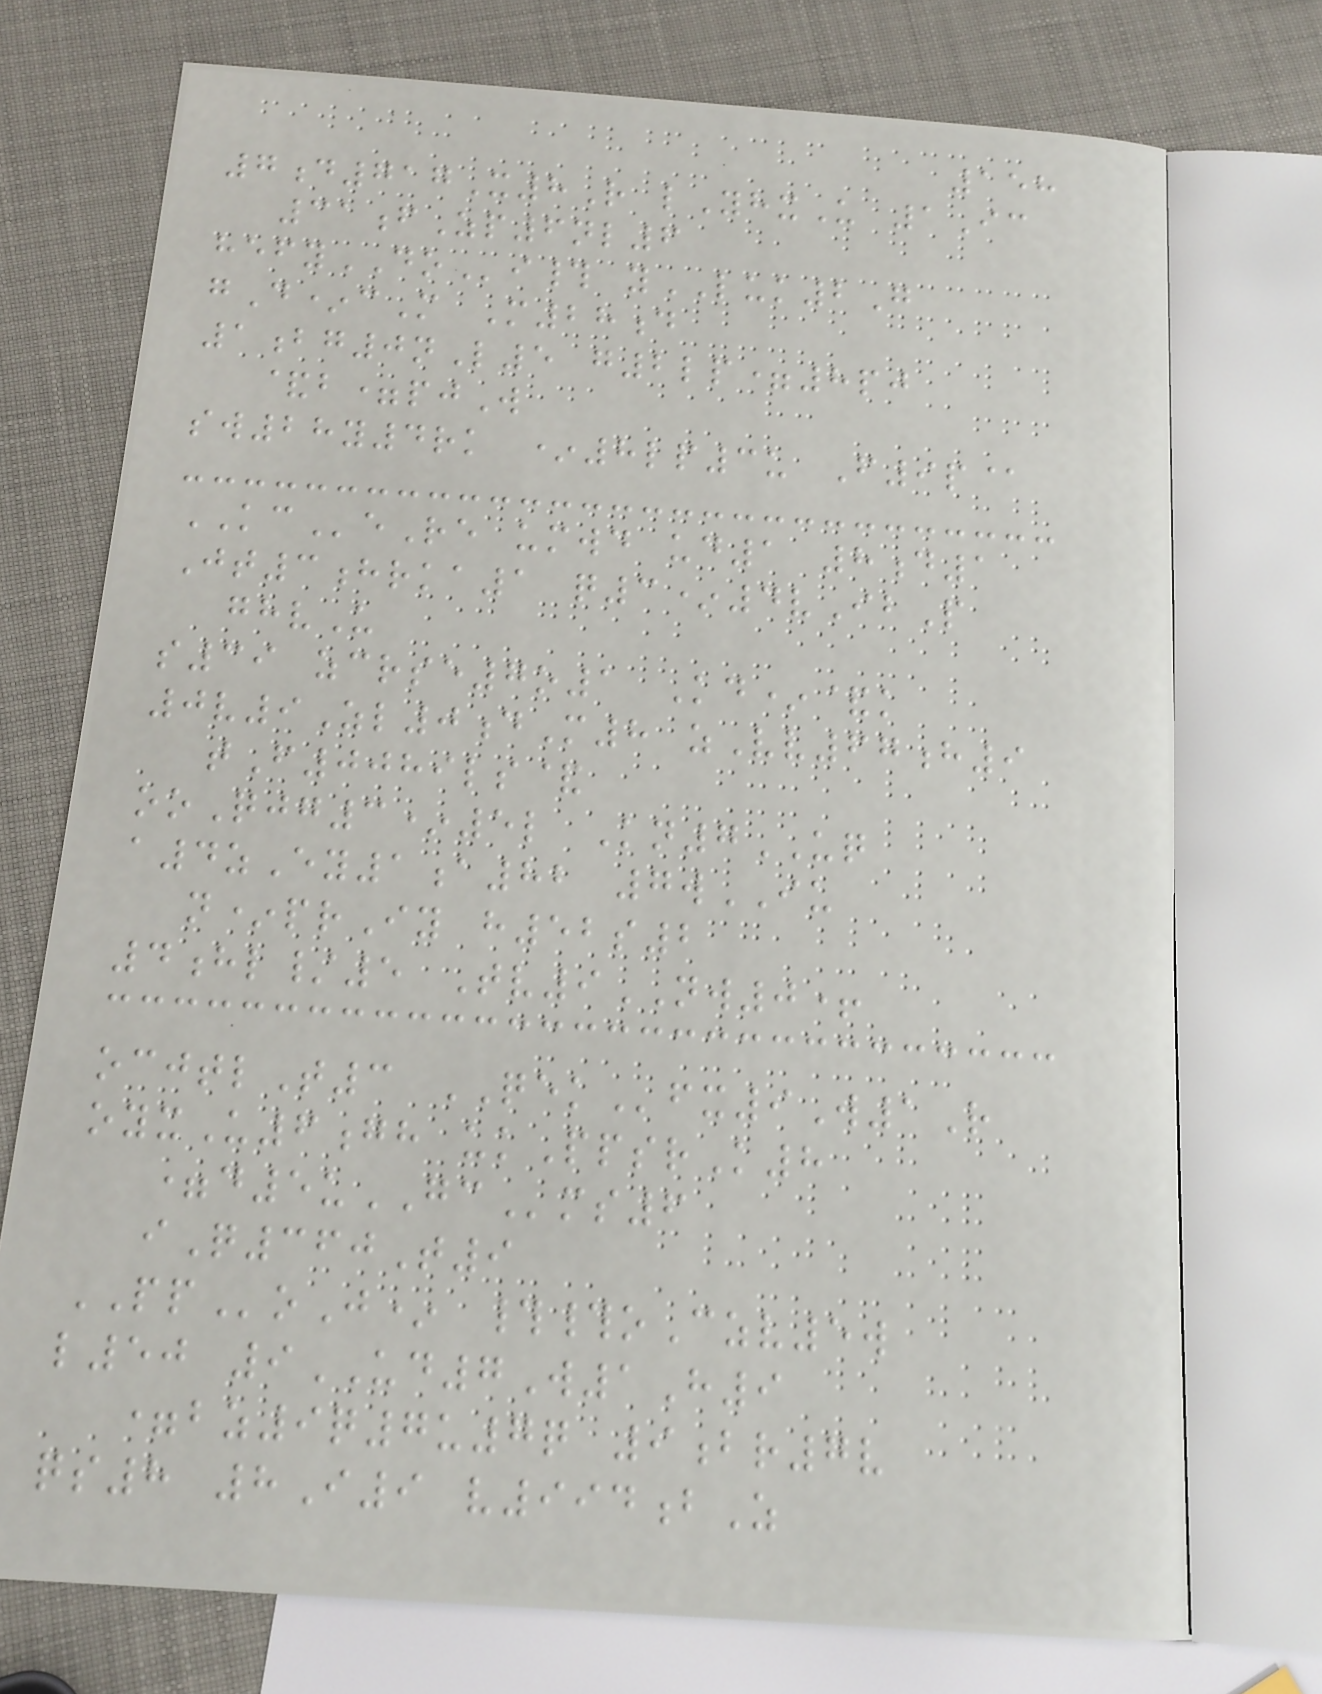158
7d717X8R lYhxU 1Ic
31fZp6nl6
hefyDOi# yLUK2G
gD*cM M28d
1bg0nL5 g2lp=8pj
&b=pjW
sw28y4rk *8lp3u F9p@
KCeRe umwd ud1 8d1
Jt3hrka1 q3*4vIbP
ghvU
s39 zcrse7o1 Kd*&k
0v9Zl0dM8 zVv67h9
tF0089ls&
ooQjg3*5l Kn7UQ
a4zEy1a82 7wIU
n*prIy h52s2
4hl/5 Tv9NW0+
ocjtlT3 QEKfx9W1R
oyxU6gh ukPpsrK8
=d5uGCms6
iQ360T9
PPoJ* ##oCzv5w
l50 9UD7W1H9
=bz9q7u7q 9br7v
qs8 8I9 v994bZ
